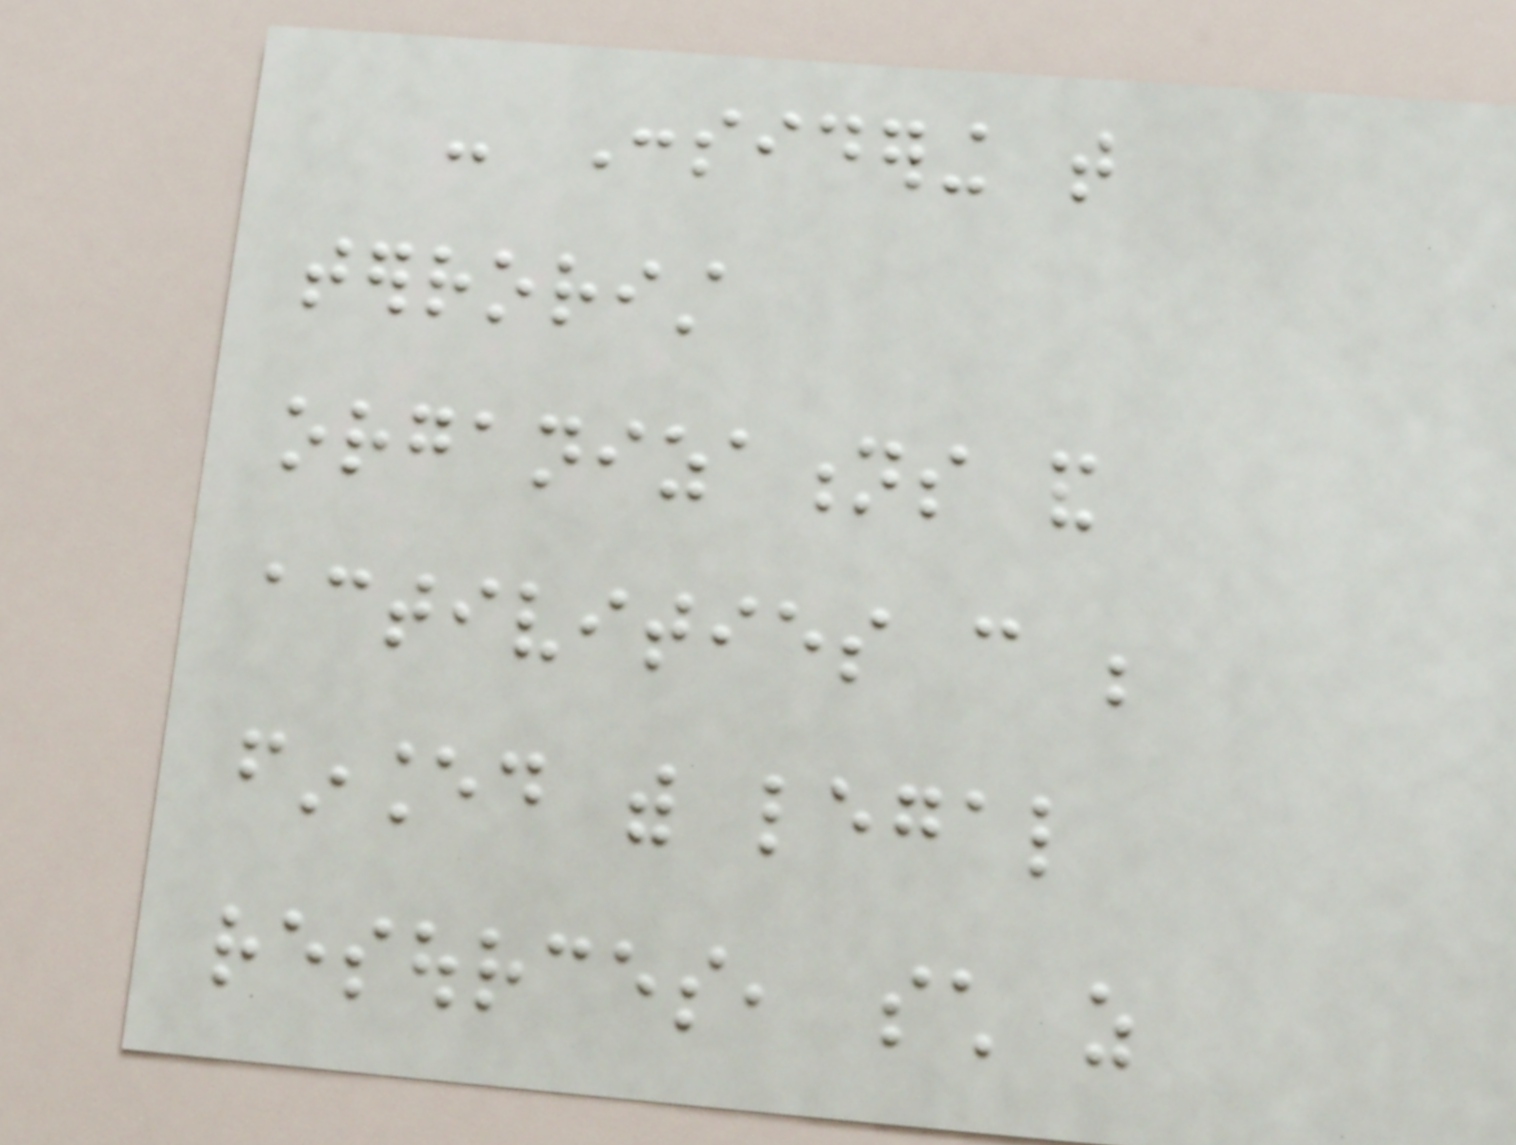- Considering that
terrorist
organizations and
activities can be
financed with legal
resources, such as
